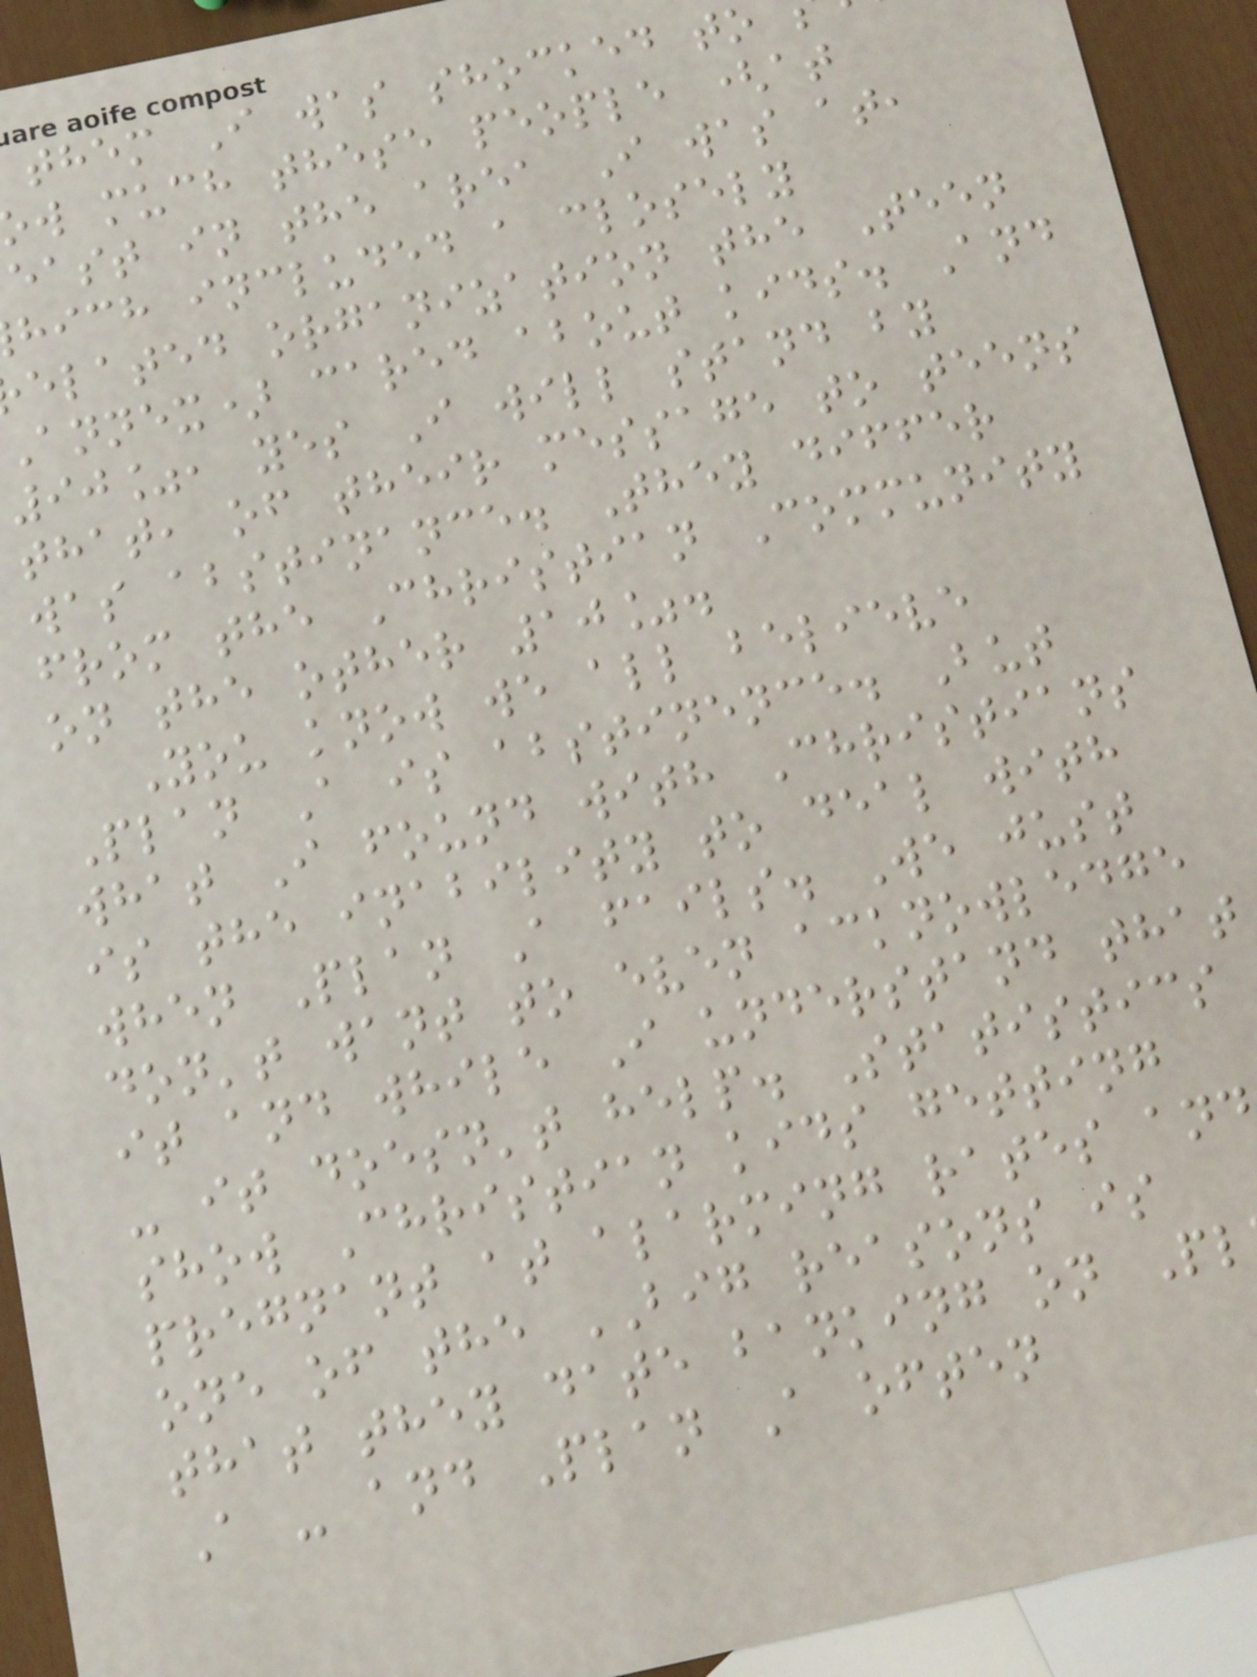them I was shocked to
w much these people (at
east in the area I was at,
hich included a closely
elated organization the Teen
Annex) cared about kids. And
90%, yes I will stand by
that, of their message to teens
was abstinance. They differ
from the Christian Community
on the other 10%.
You know we all believe
Plan A is abstinence. But
what I found with Christians
is the inability to deal with
when Plan A fails. We just
don't want to even acknowledge
it and while I understand that
- it doesn't help. Statistics
show Christian kids getting
pregnant at alarming rates and
one of the BIG reasons is
that they date banking on Pl
A - and Plan A often
